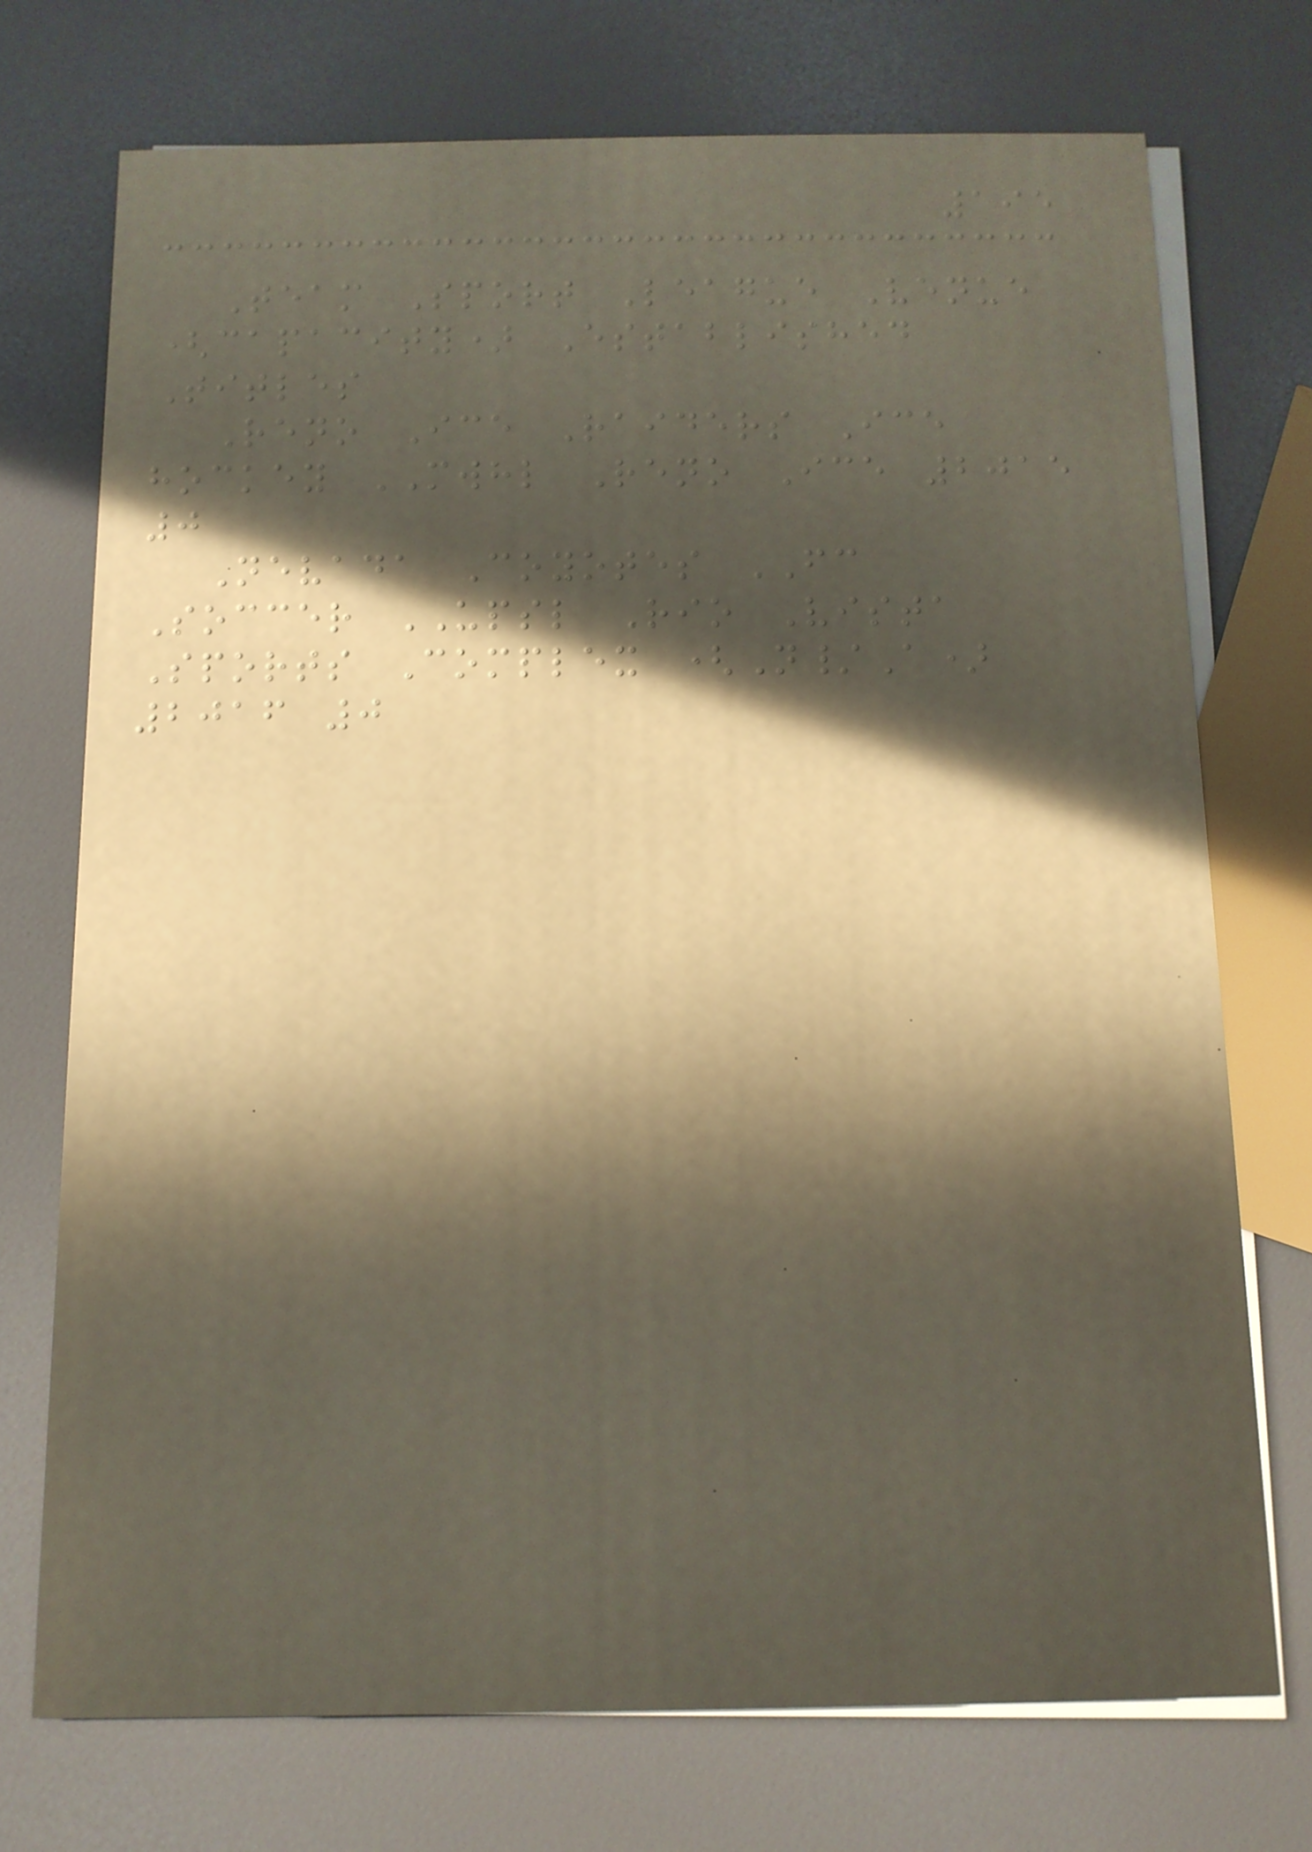195
Team Sport League Venue
(capacity) Established
Titles
Reno Ice Raiders Ice
hockey MWHL Reno Ice 2015
0
Nevada Coyotes FC
Soccer UPSL Rio Vista
Sports Complex (N/A)
2016 0
